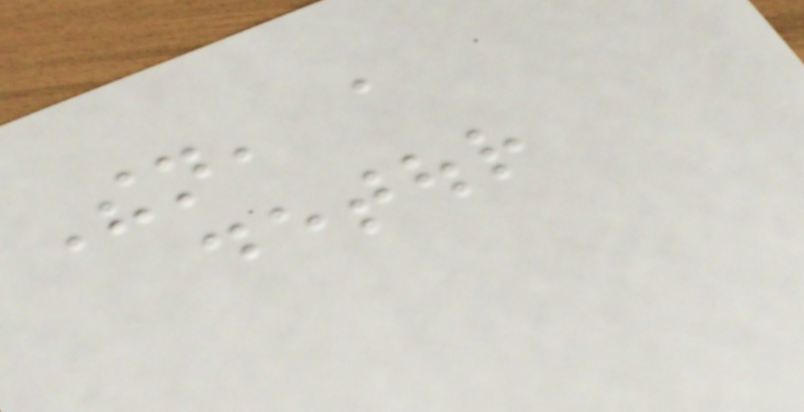Then, a
detour
